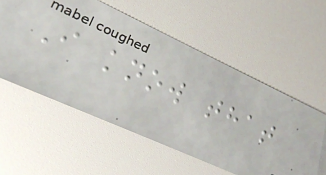I know that
